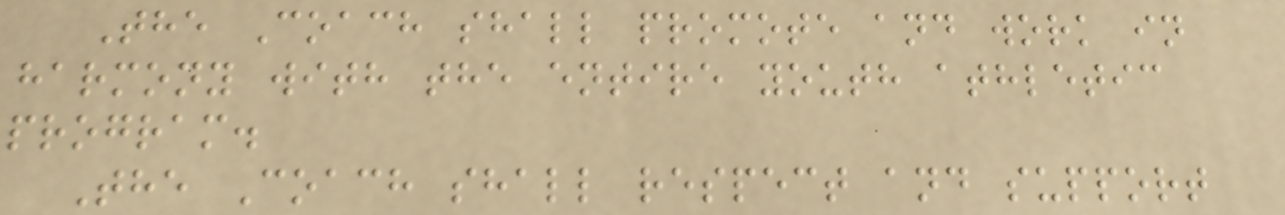The Coach shall promote and work in
harmony with the entire youth athletic
program.
The Coach shall respect and support
